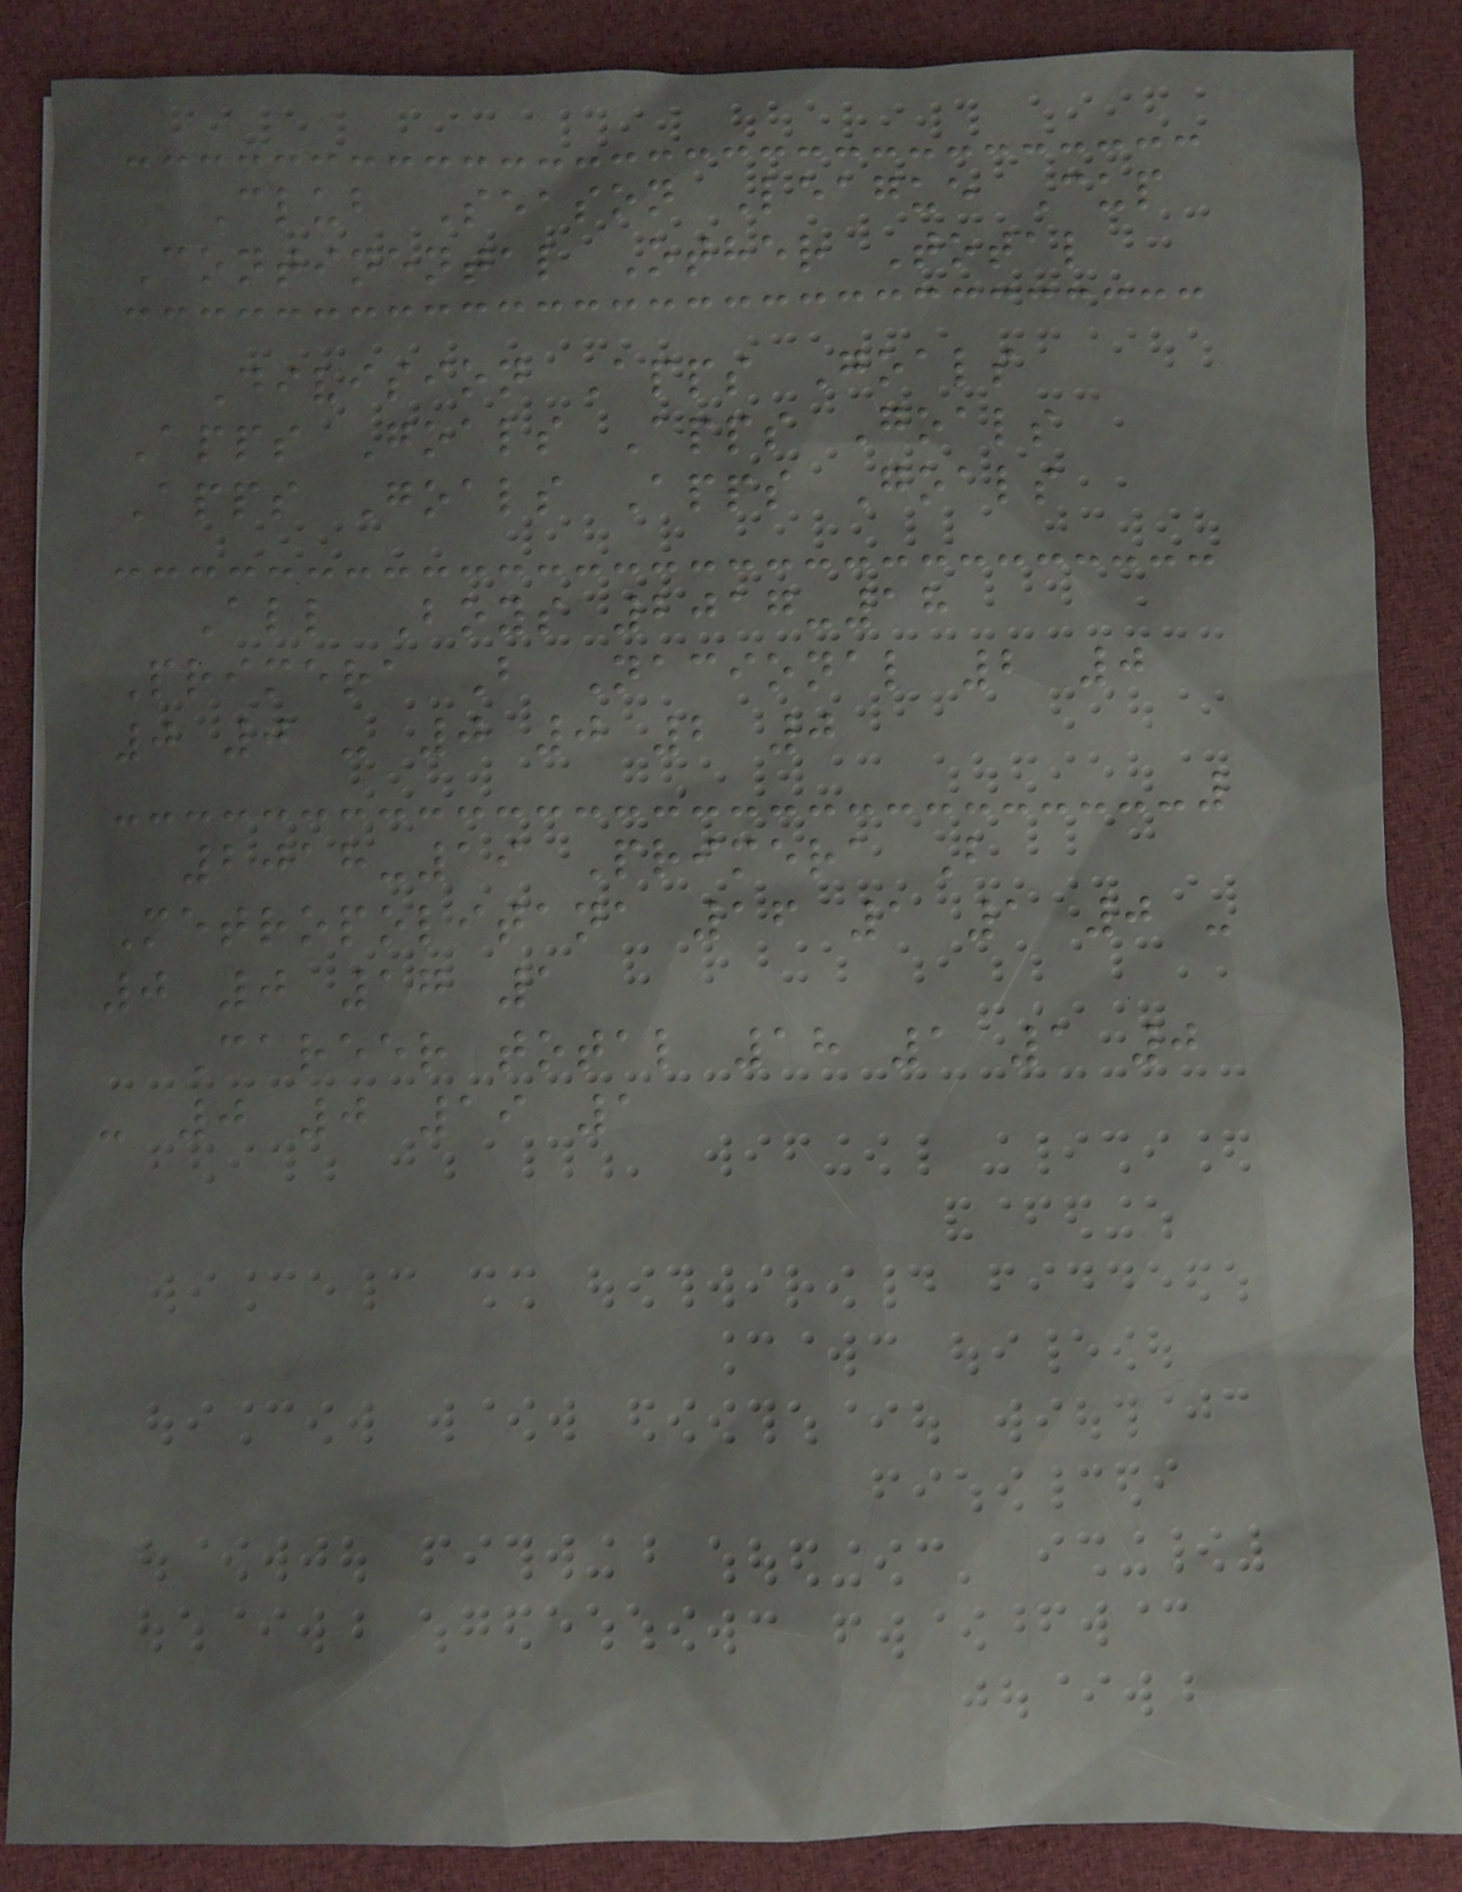Club Season League Cup
Continental Other Total
Division Apps Goals
Apps Goals Apps Goals
Apps Goals Apps Goals
All Boys 2017-18
Primera B Nacional 2 0
0 0 - 0 0 2 0
2018-19 Primera B
Metropolitana 16 1 1 0 -
0 0 17 1
Career total 18 1 1 0
- 0 0 19 1
